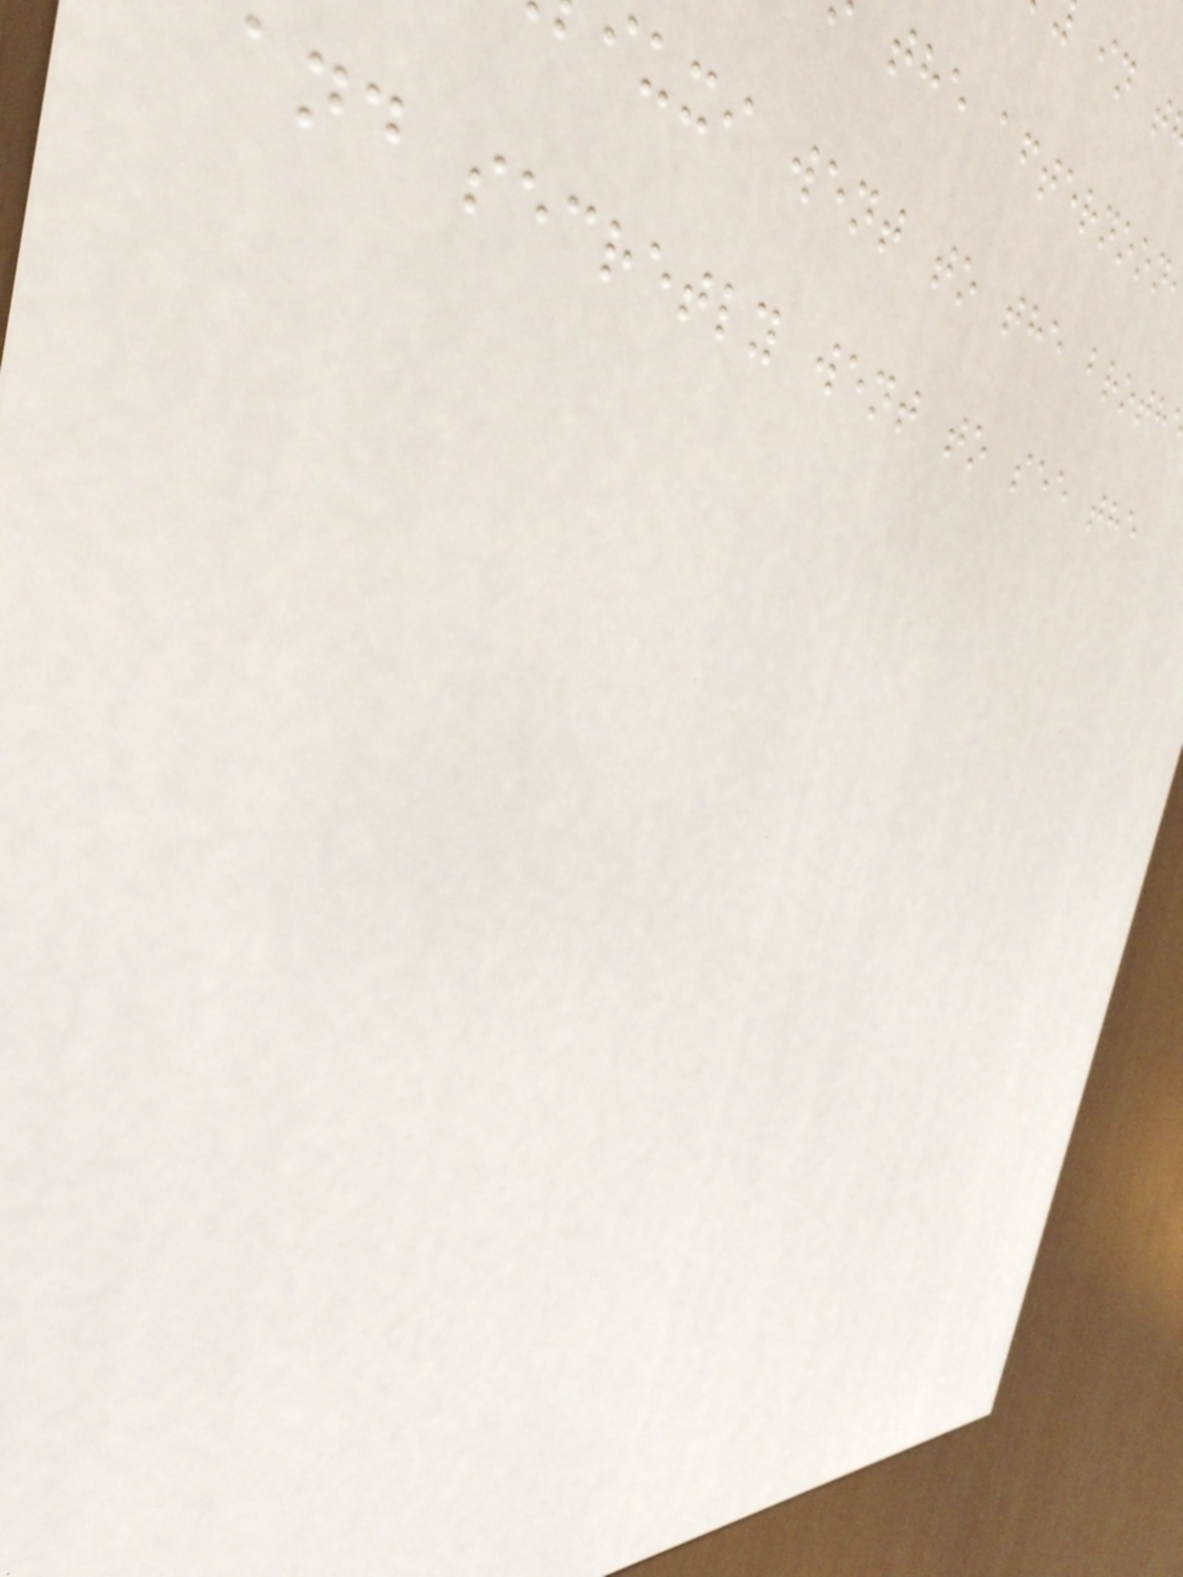the afternoon
iuxi went to the broth
and secretly went to see the
